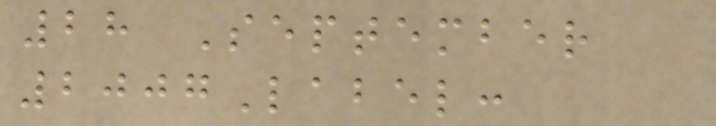28 September
2007Label:
